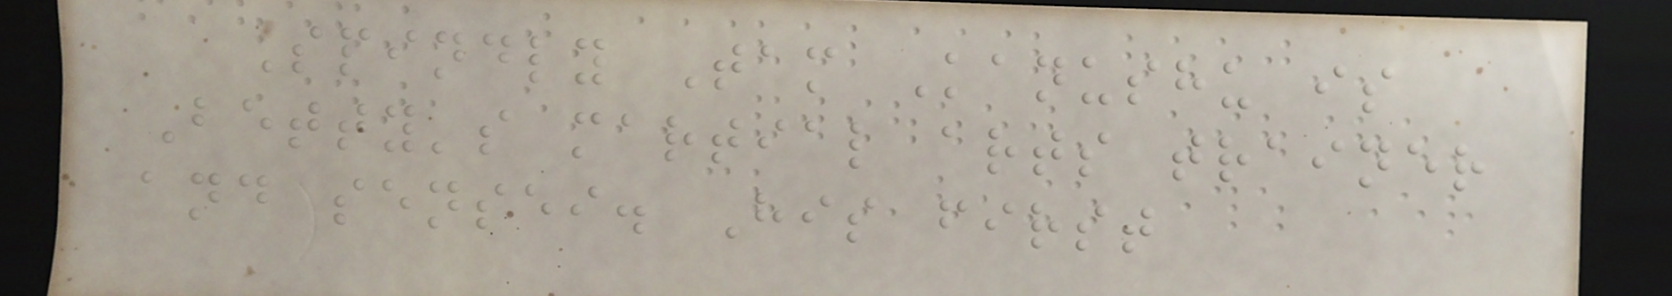Spindly Tam Kanushu is
Betty's martial arts trainer
and sensei. His first
